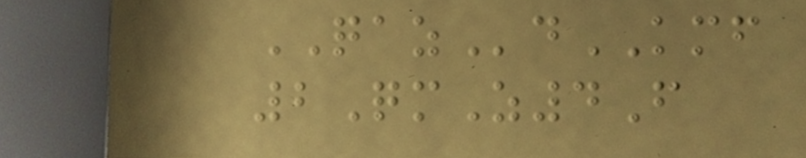QAZdKMF
2QmZ4F
